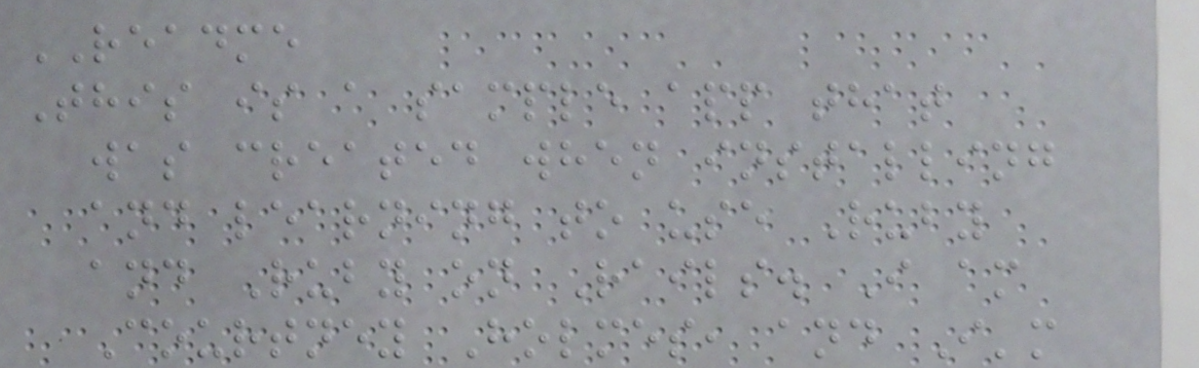README
This is a sample app that
was created when installing
and learning to use Ruby
and Ruby on Rails. I am
Courtney Holmes, and I'm
